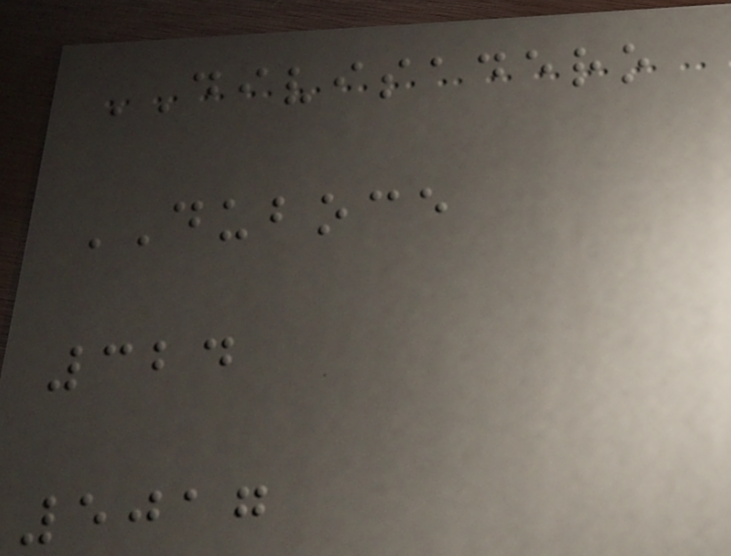DIVISADERO
DUBOCE
324
5017
